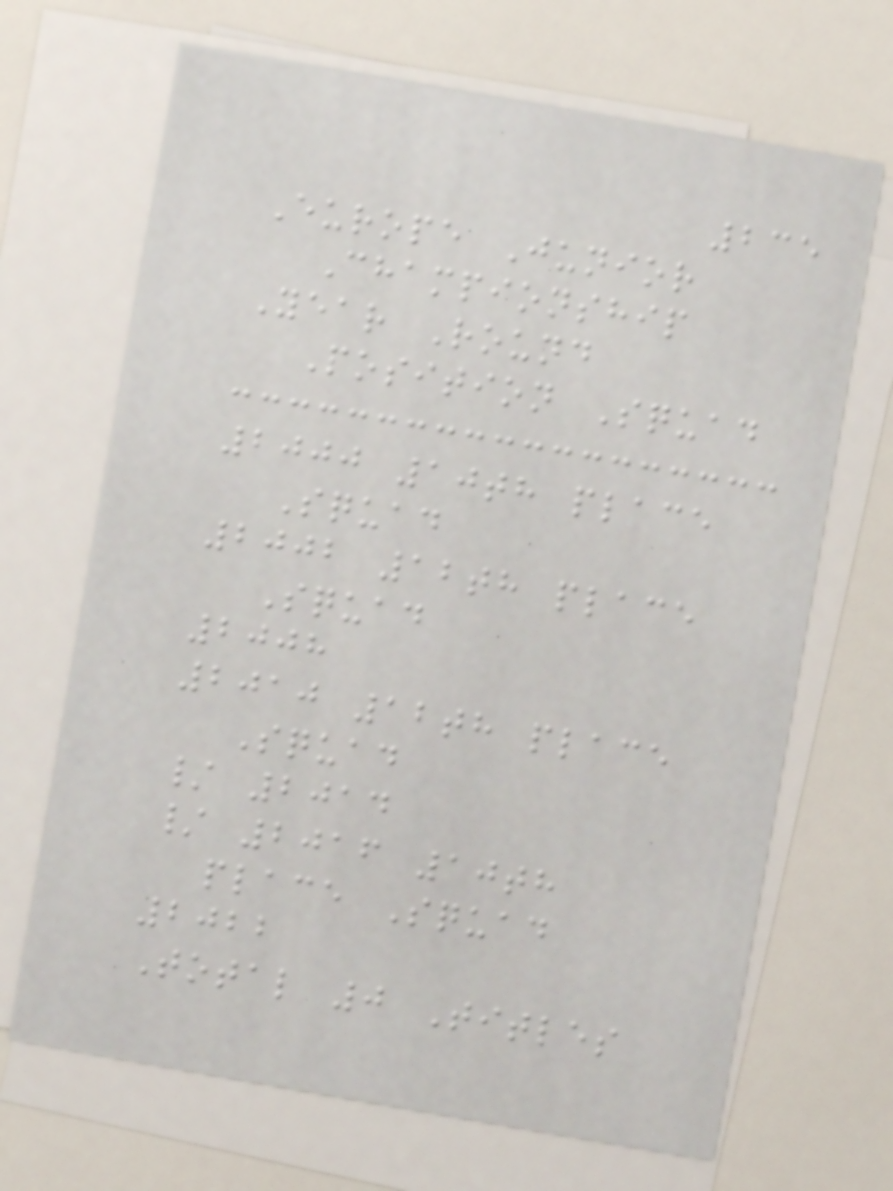235
Europe Junior
Championship
Year Round
Position Squad
2000 10th place
Squad
2002 12th place
Squad
2008
2010 12th place
Squad
/ 2014
/ 2016 10th
place Squad
2022
Total 0 Titles
